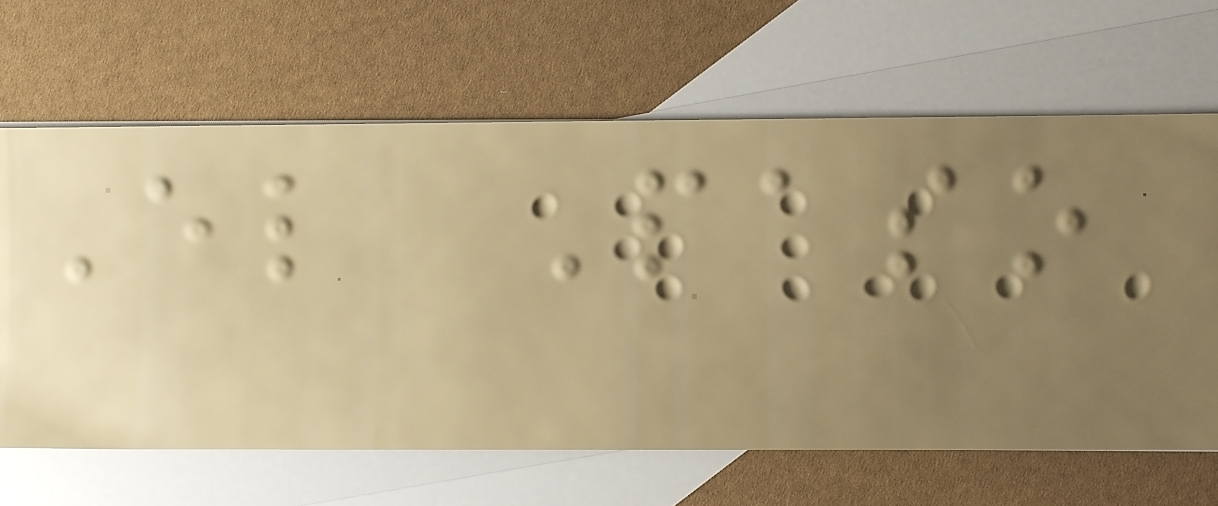El Paso
